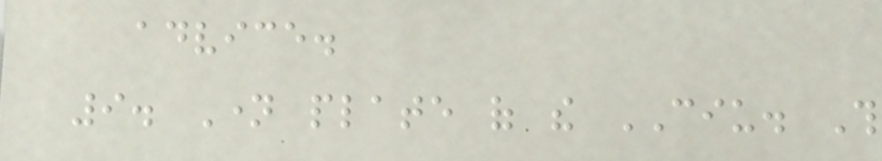advice.
9. Name plate of the CIU. This
